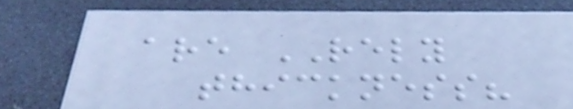are RELY
thickness?
